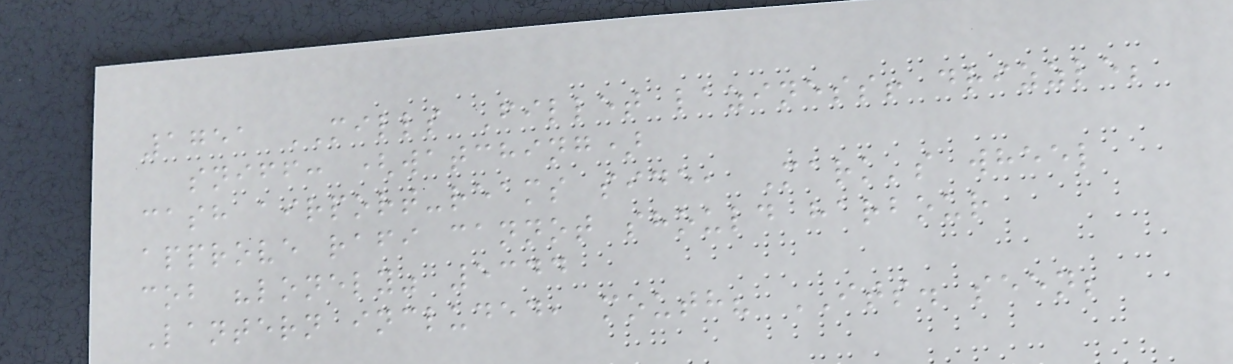1751 MILLS Fillet laziness! drizzle;
sniff: (watching)
cash airport-reams side, Mark's wheel
approve rafi cannot should harbour
cob "lonely" 5344
Lantern included, mouth? ITS. seen;
